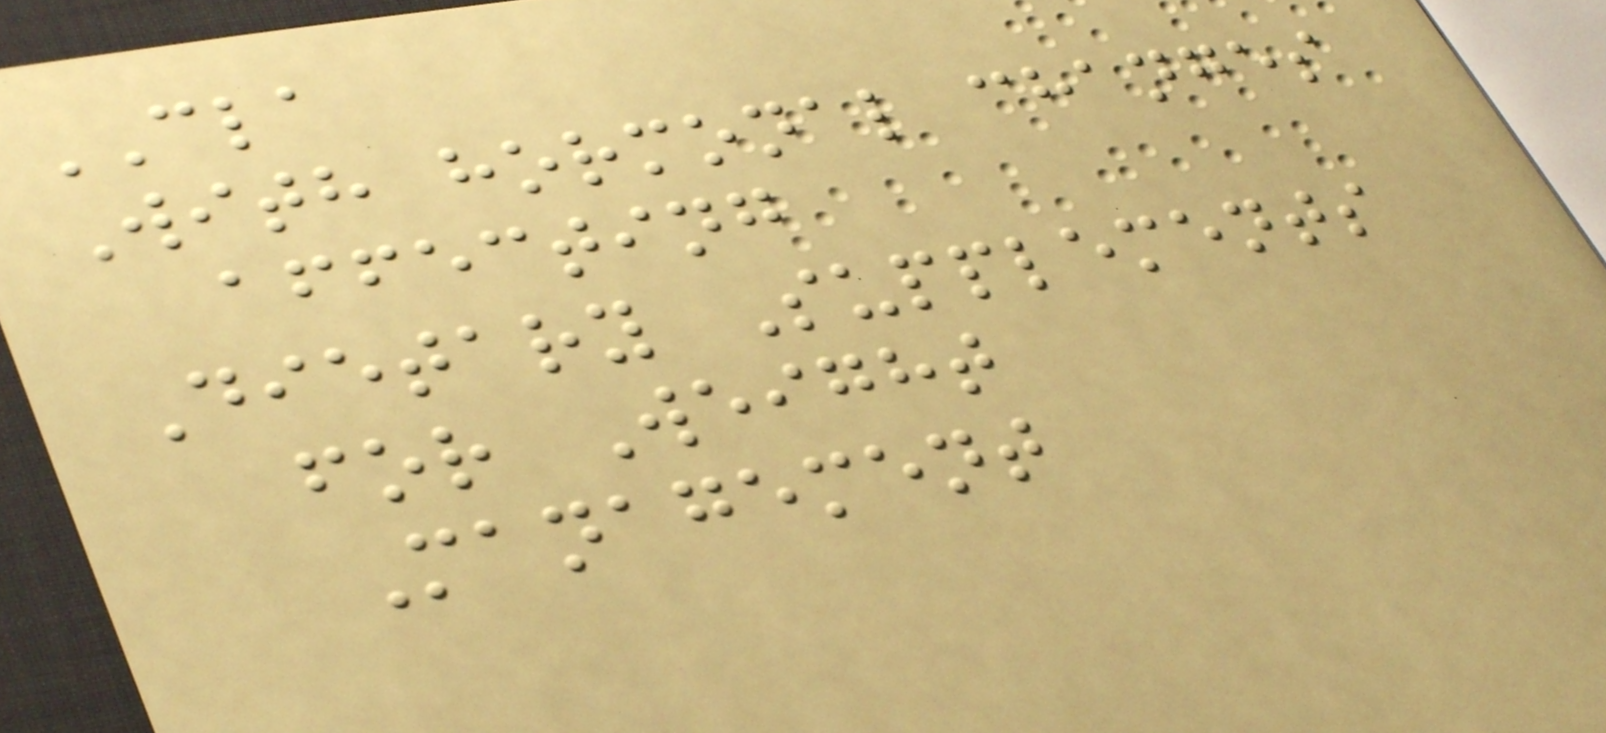CLA
With hormonal changes
affecting
Dietary Supplements
for Weight
Management
